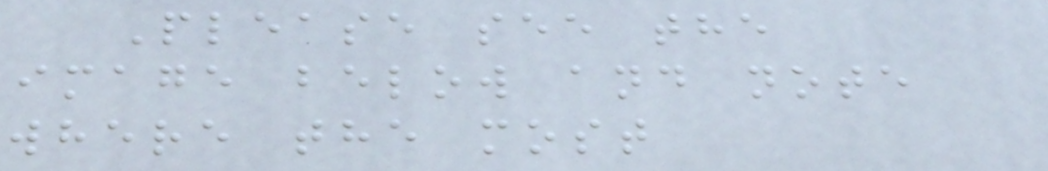Please see the
image below and note
where the most
